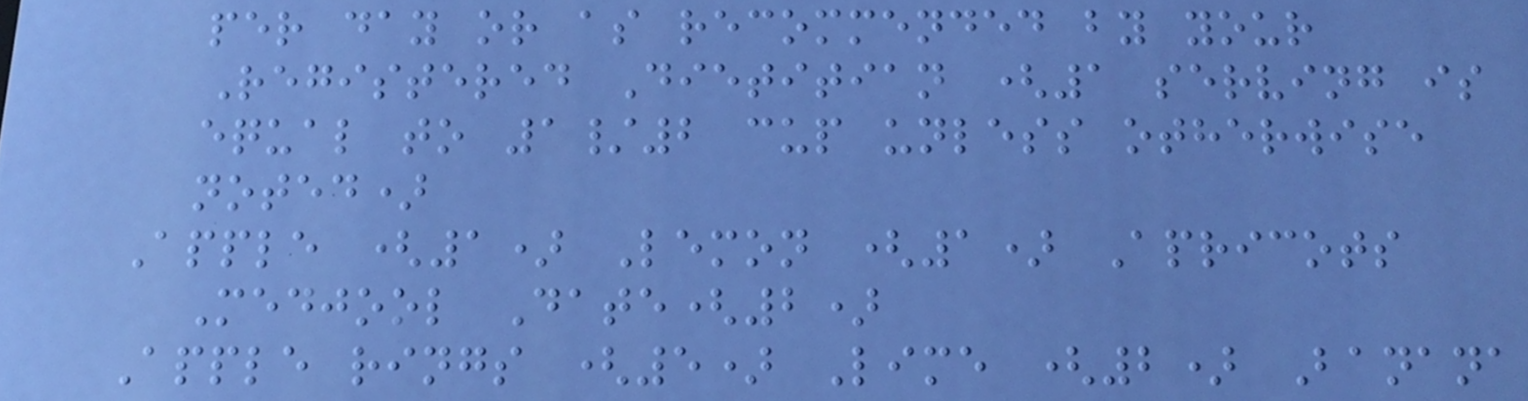per day or as recommended by your
Registered Dietitian (1 serving is
equal to 1/2 cup unless otherwise
noted)
Apple (1) Lemon (1) Apricots
Medjool Date(2)
Apple rings (5) Lime (2) Banana
